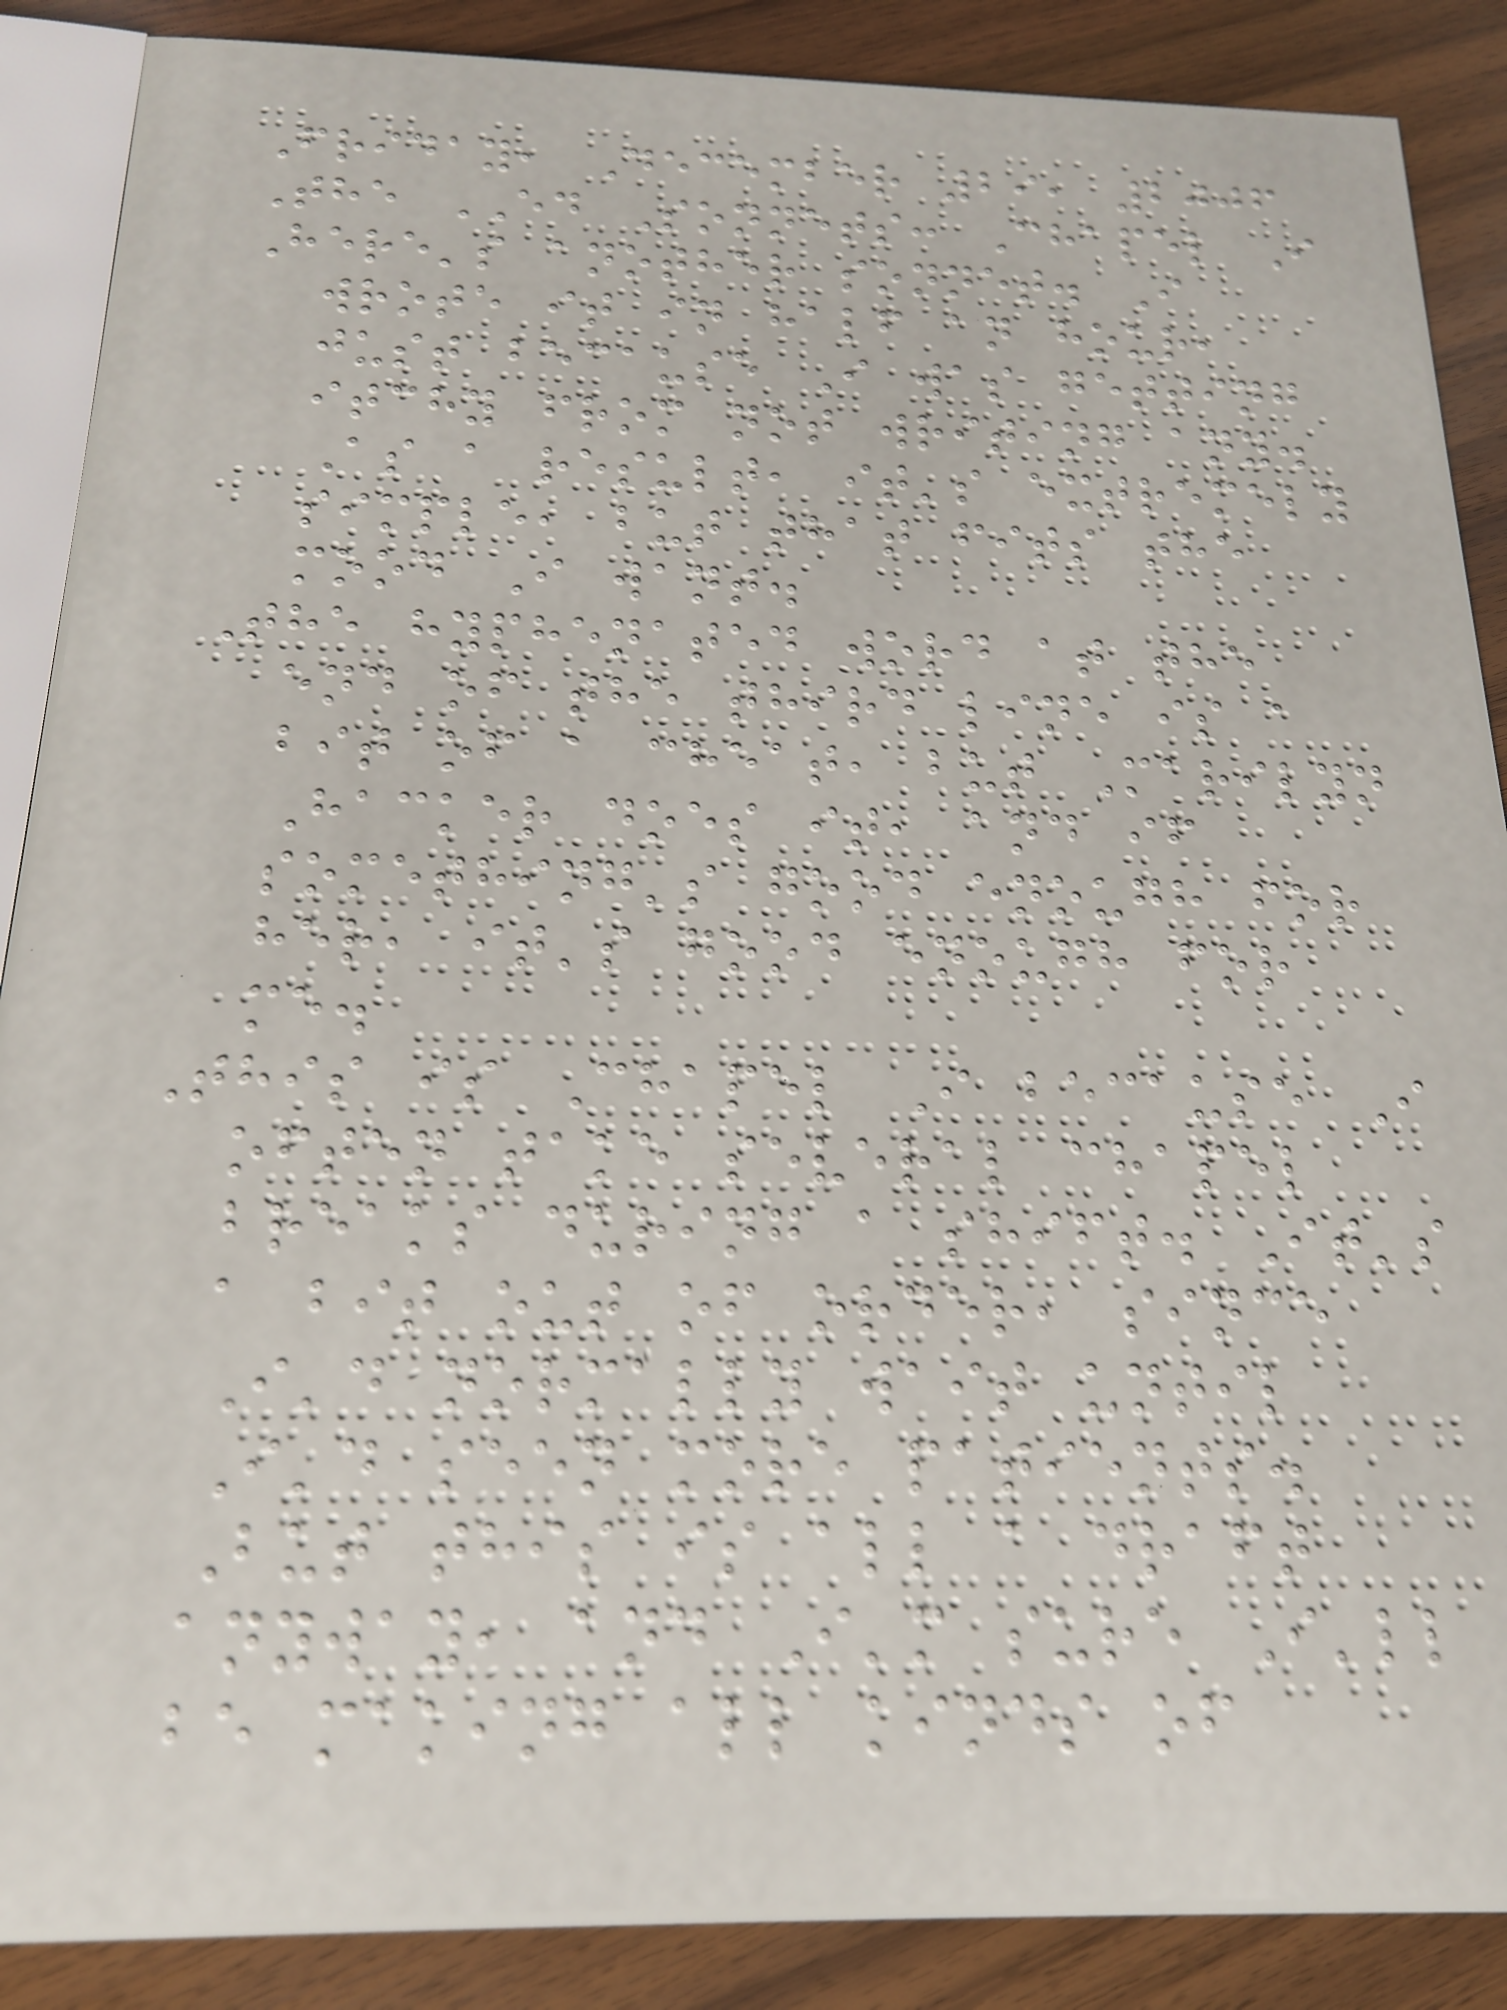Friday, December 29, 2006
The ED Sonnets: Chapel I
Here's another sonnet. I
wrote it in half an hour,
just because I was getting
itchy from not writing any.
As a result, it's extremely
simple, but that fits the
mood I want.
The hyphenated word at the
end of the third line is a
bit of a cheat, but Marilyn
Hacker does it, and if
something's good enough for
her, it's good enough for
me.
This is Chapel I because I
often take several chapel
breaks during a shift. It's
a bit out of order, since
I'd normally wait until
I'd seen more patients.
But this is all a draft
anyway, and I'm sure I'll
be making all kinds of
